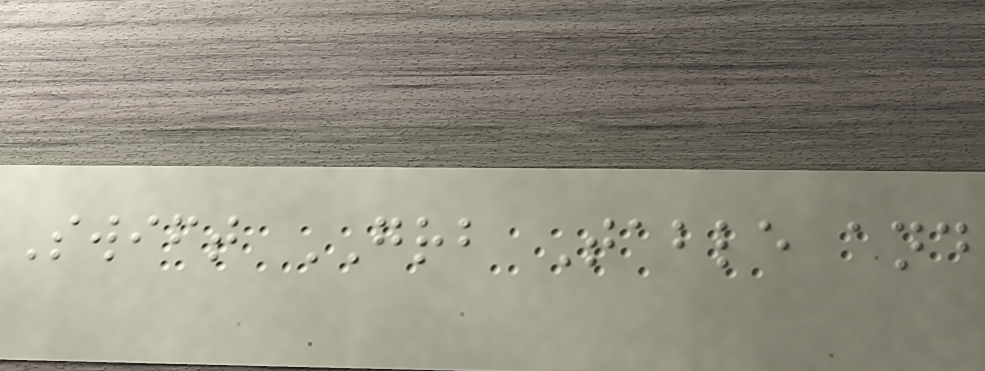Swift GRB Table and
